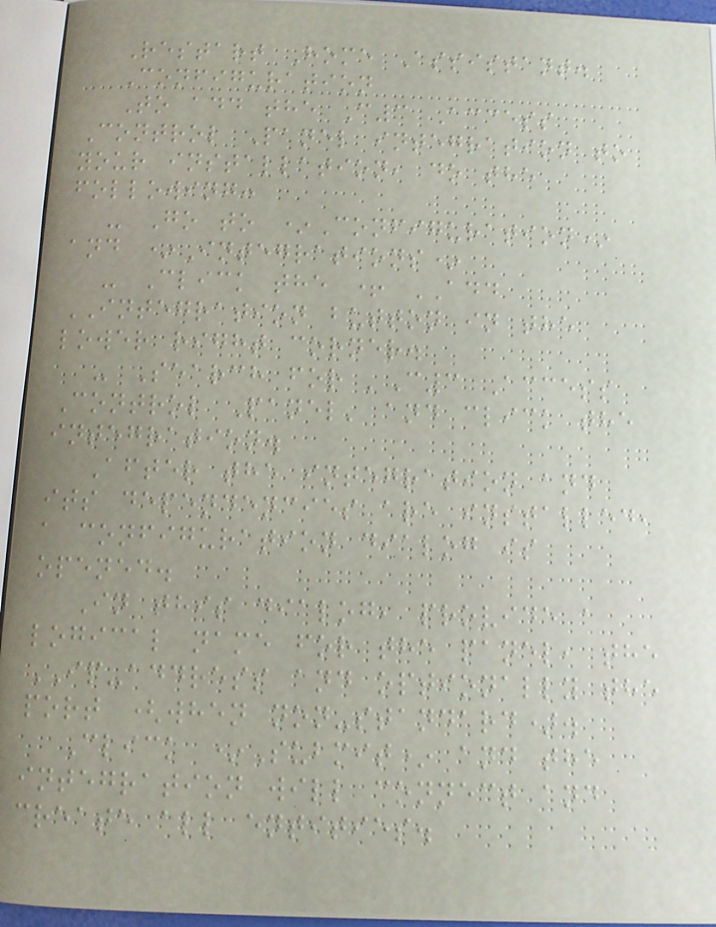Restart Home Assistant.
Configuration
To add the C3 Access
Control Panel integration to
your installation, do the
following:
- Go to *Configuration*
and *Integrations*
- Click the + ADD
INTEGRATION button in the
lower right corner.
- Search for 'C3 Access
Control Panel' and click the
integration.
After the integration and
its dependencies are installed,
a configuration dialog is
opened.
In this dialog, provide a
logical name for the panel, the
IP-address and optionally the
port (when non-standard).
Click *Submit* and the
integration will connect and
create all entities.
